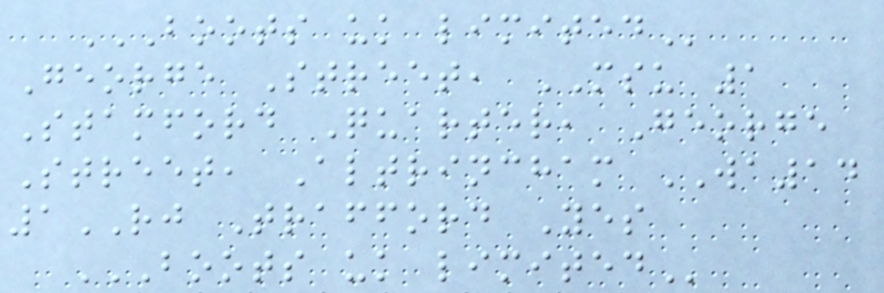BOOTS UK LIMITED
George Street, MSU 1
Stamford Quarter, George
Street, Altrincham WA14
1RJ Trafford Yes
BOOTS UK LIMITED
